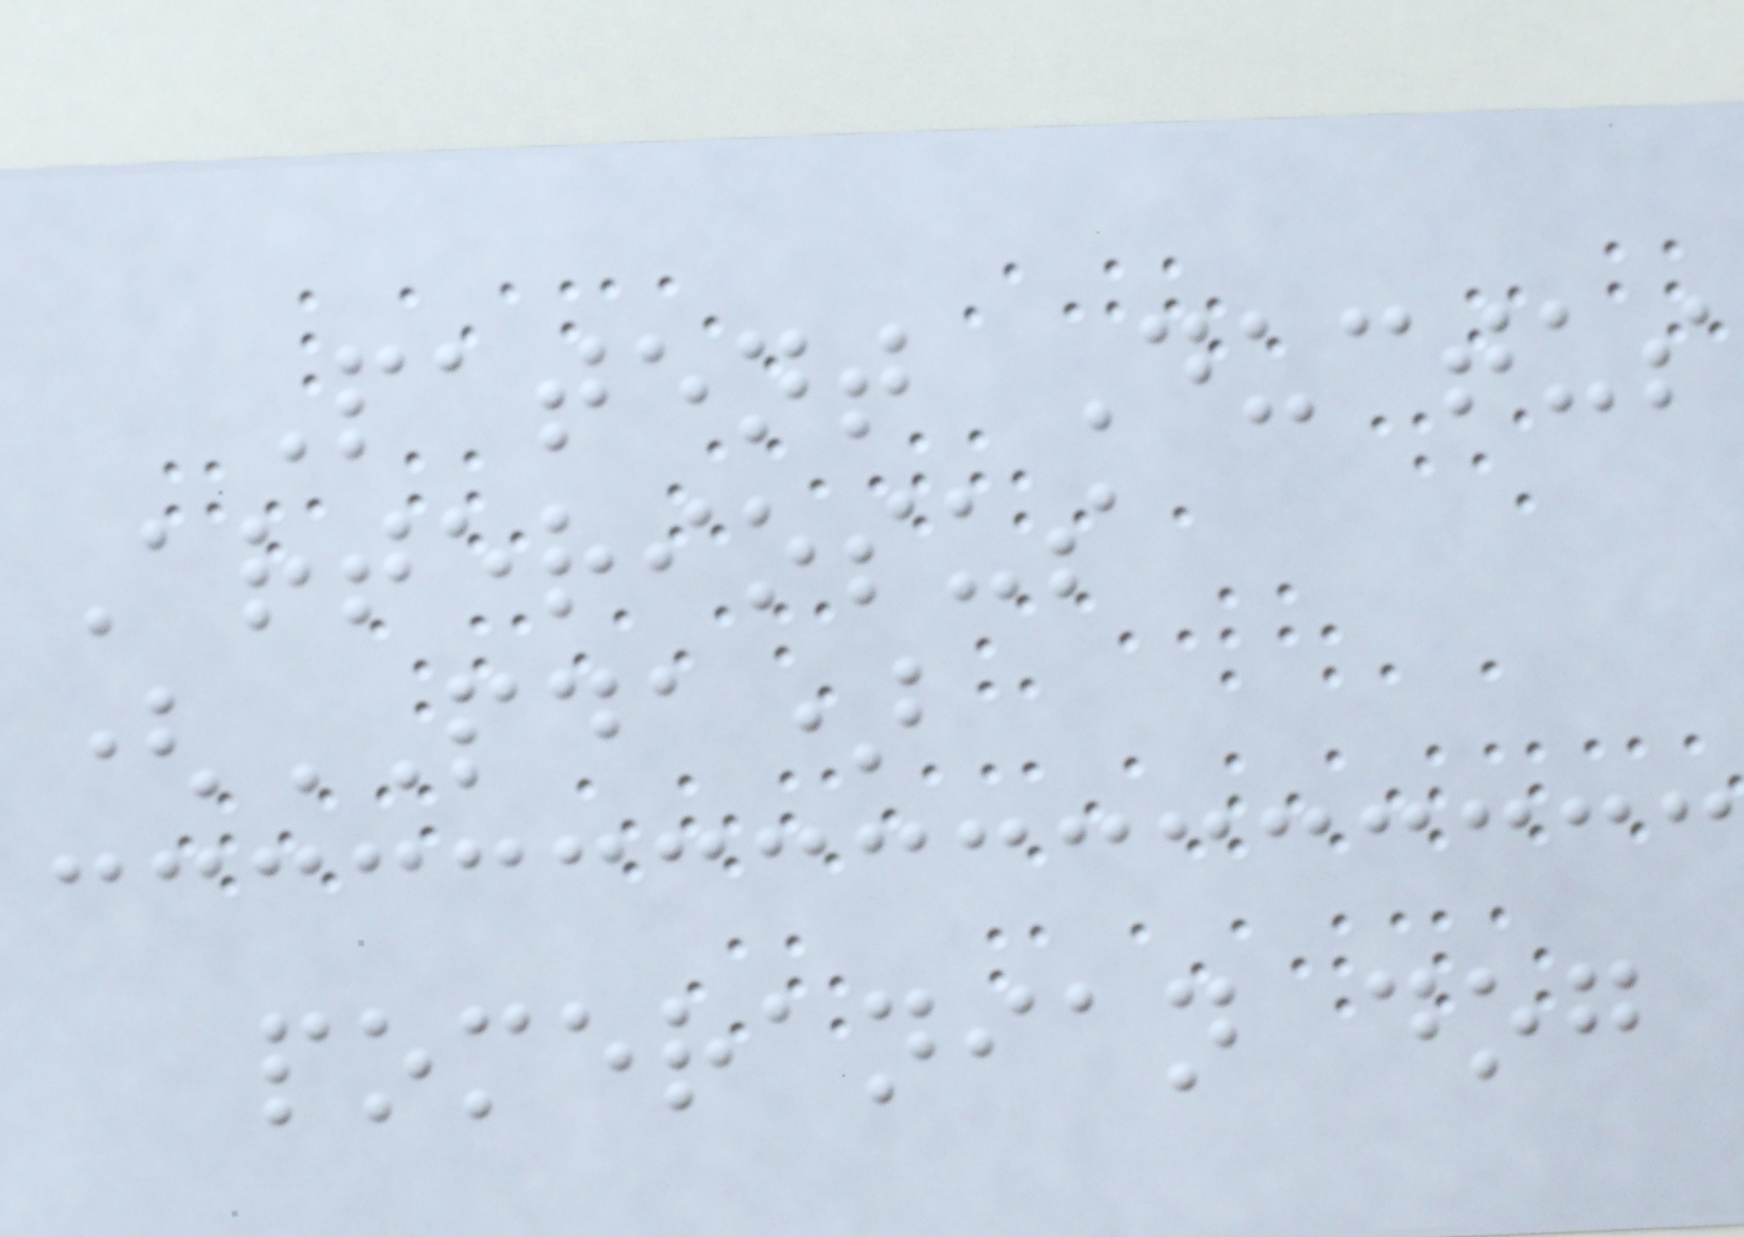Patent Ductus
Arteriosus
(PDA)
pomeranian dog
